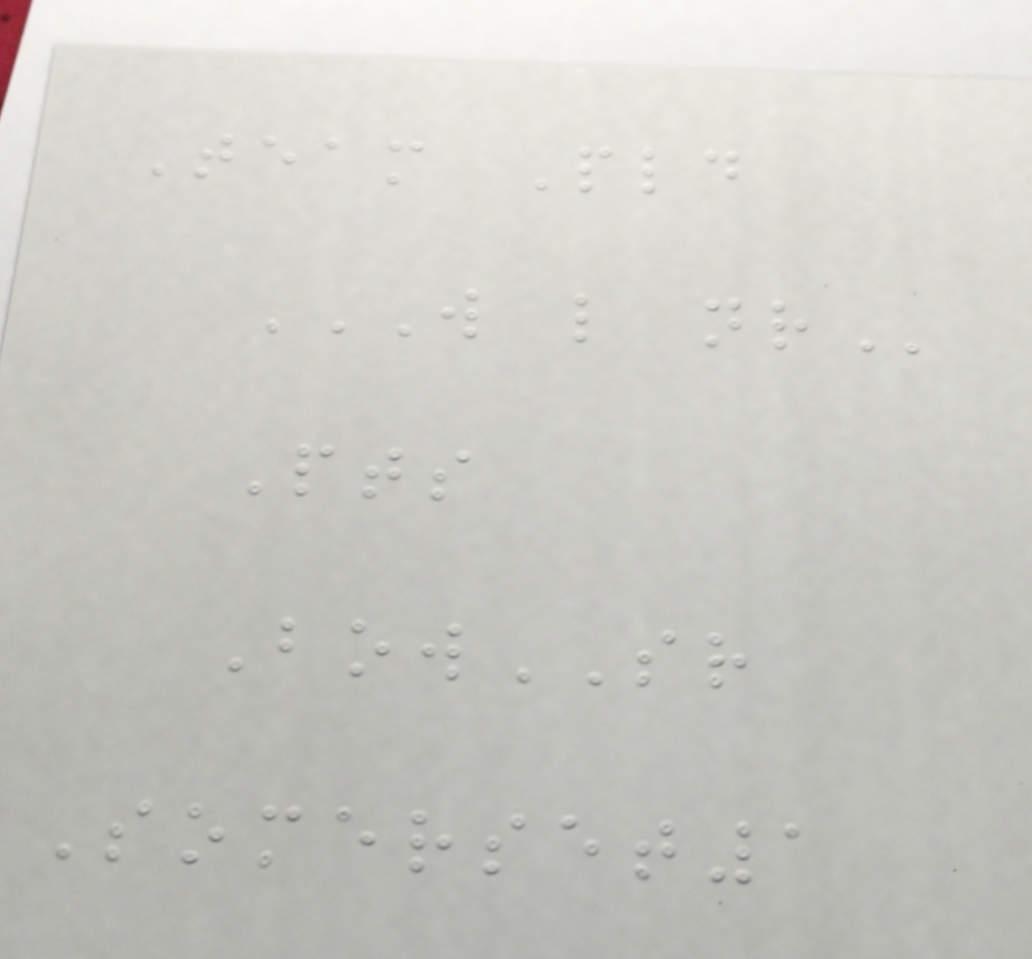Team Pld
W L NR
Pts
BowSR
Somerset1
